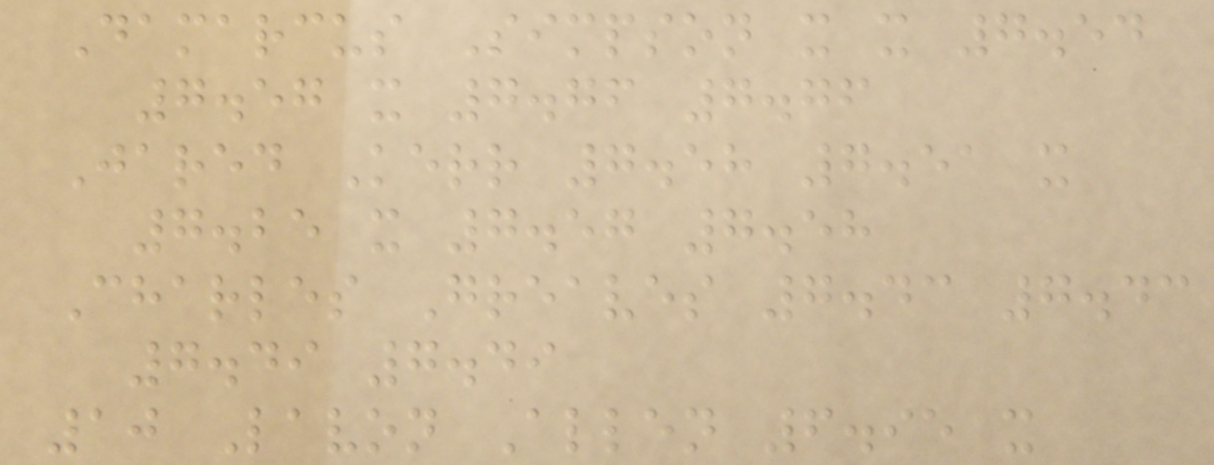Damarcus Simpson x x 7.54
7.57 x 7.76 7.76
Jared Kerr 7.58 7.51 x
7.25 x 7.57 7.58
Charles Greaves 7.43 7.43
7.49 7.49
10 Lavon Allen 6.95 x
